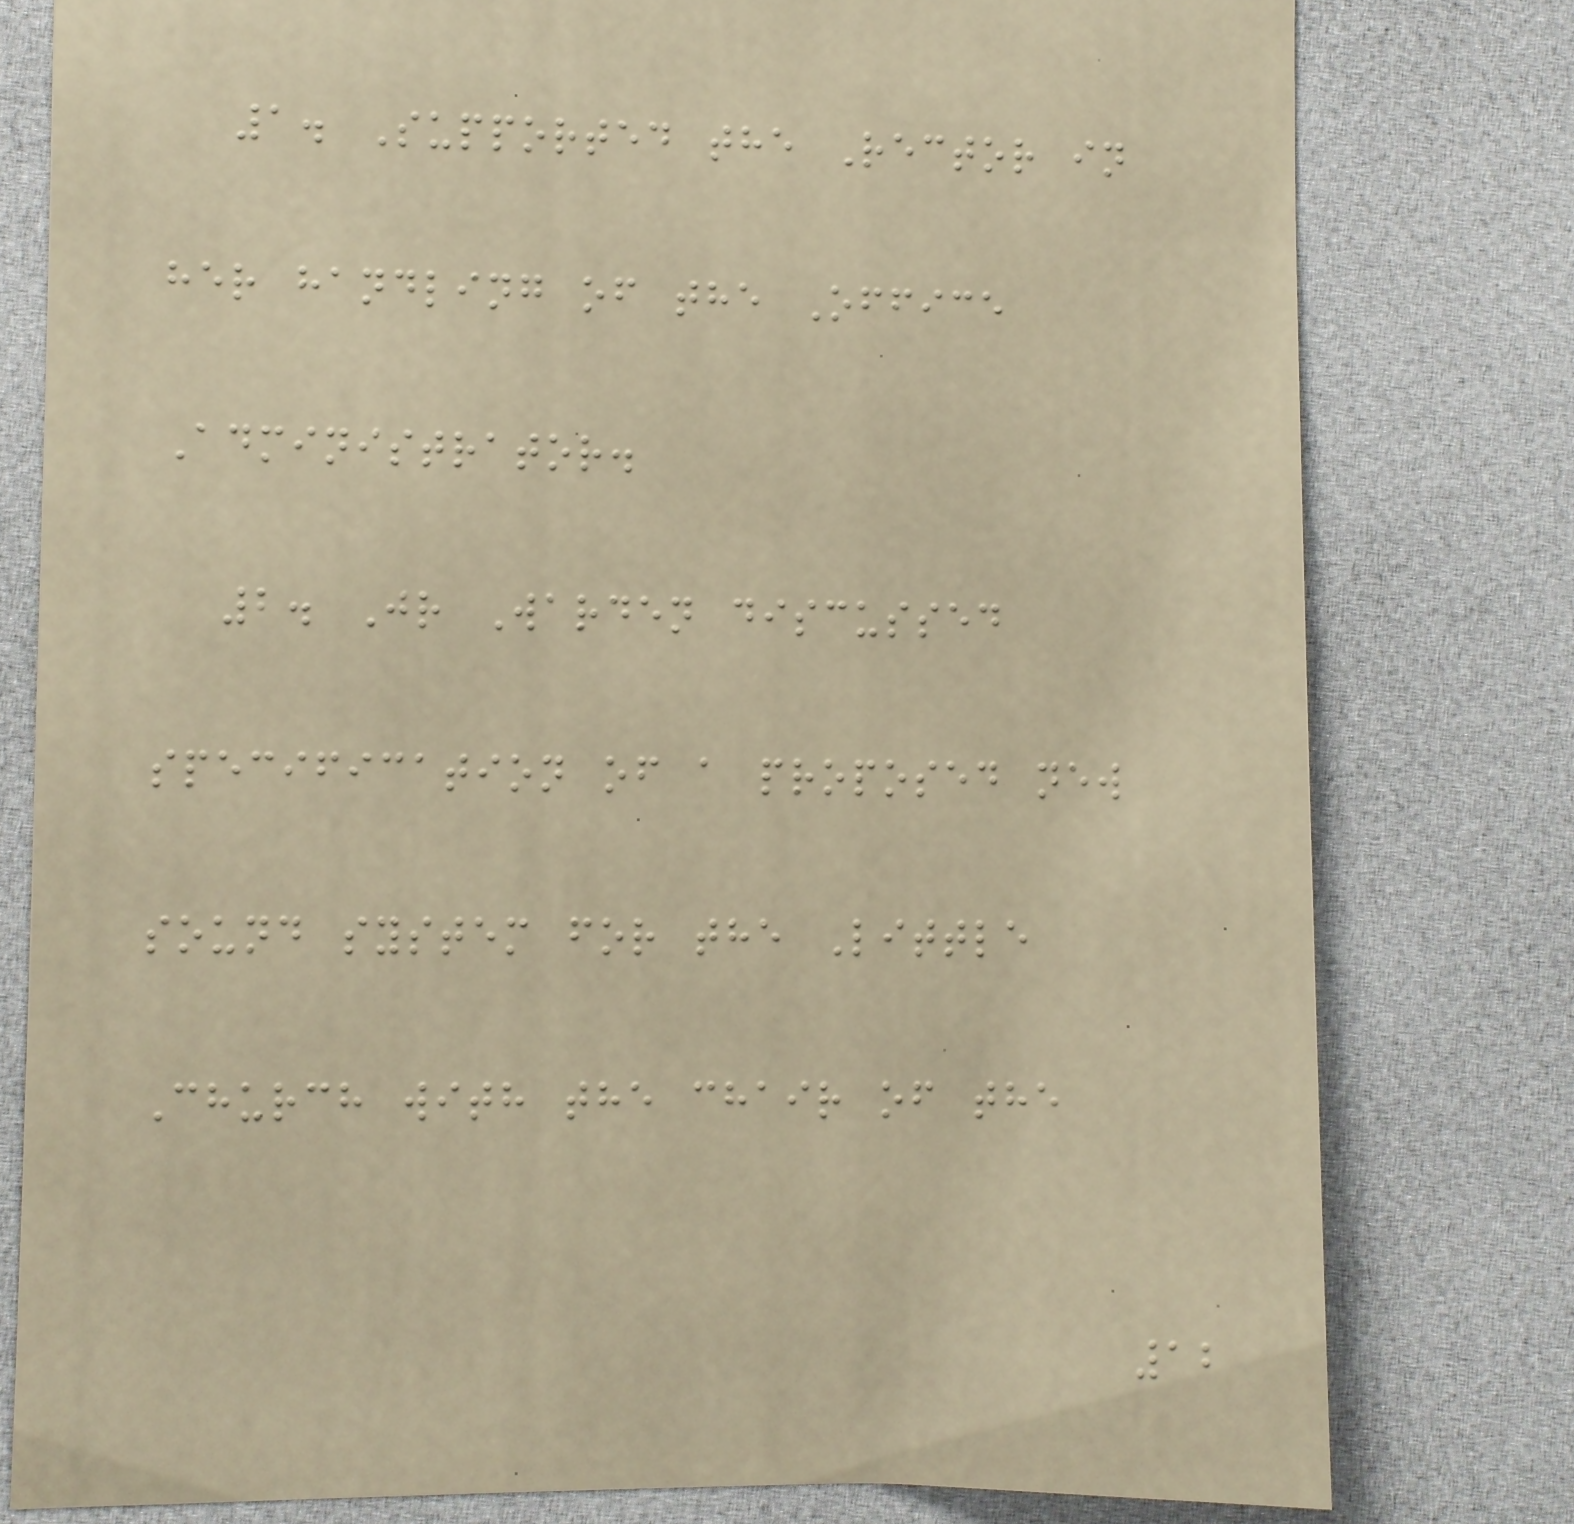1. Supported the Rector in
her handling of the Office
Administrator.
2. Jr Warden discussed
specification of a proposed new
sound system for the Little
Church with the chair of the
12
